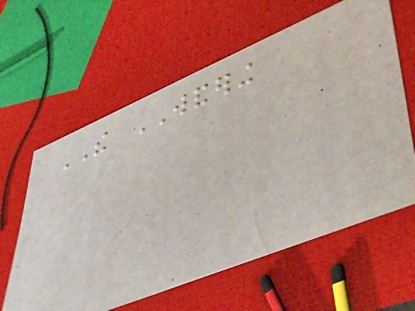THE WANDERING
